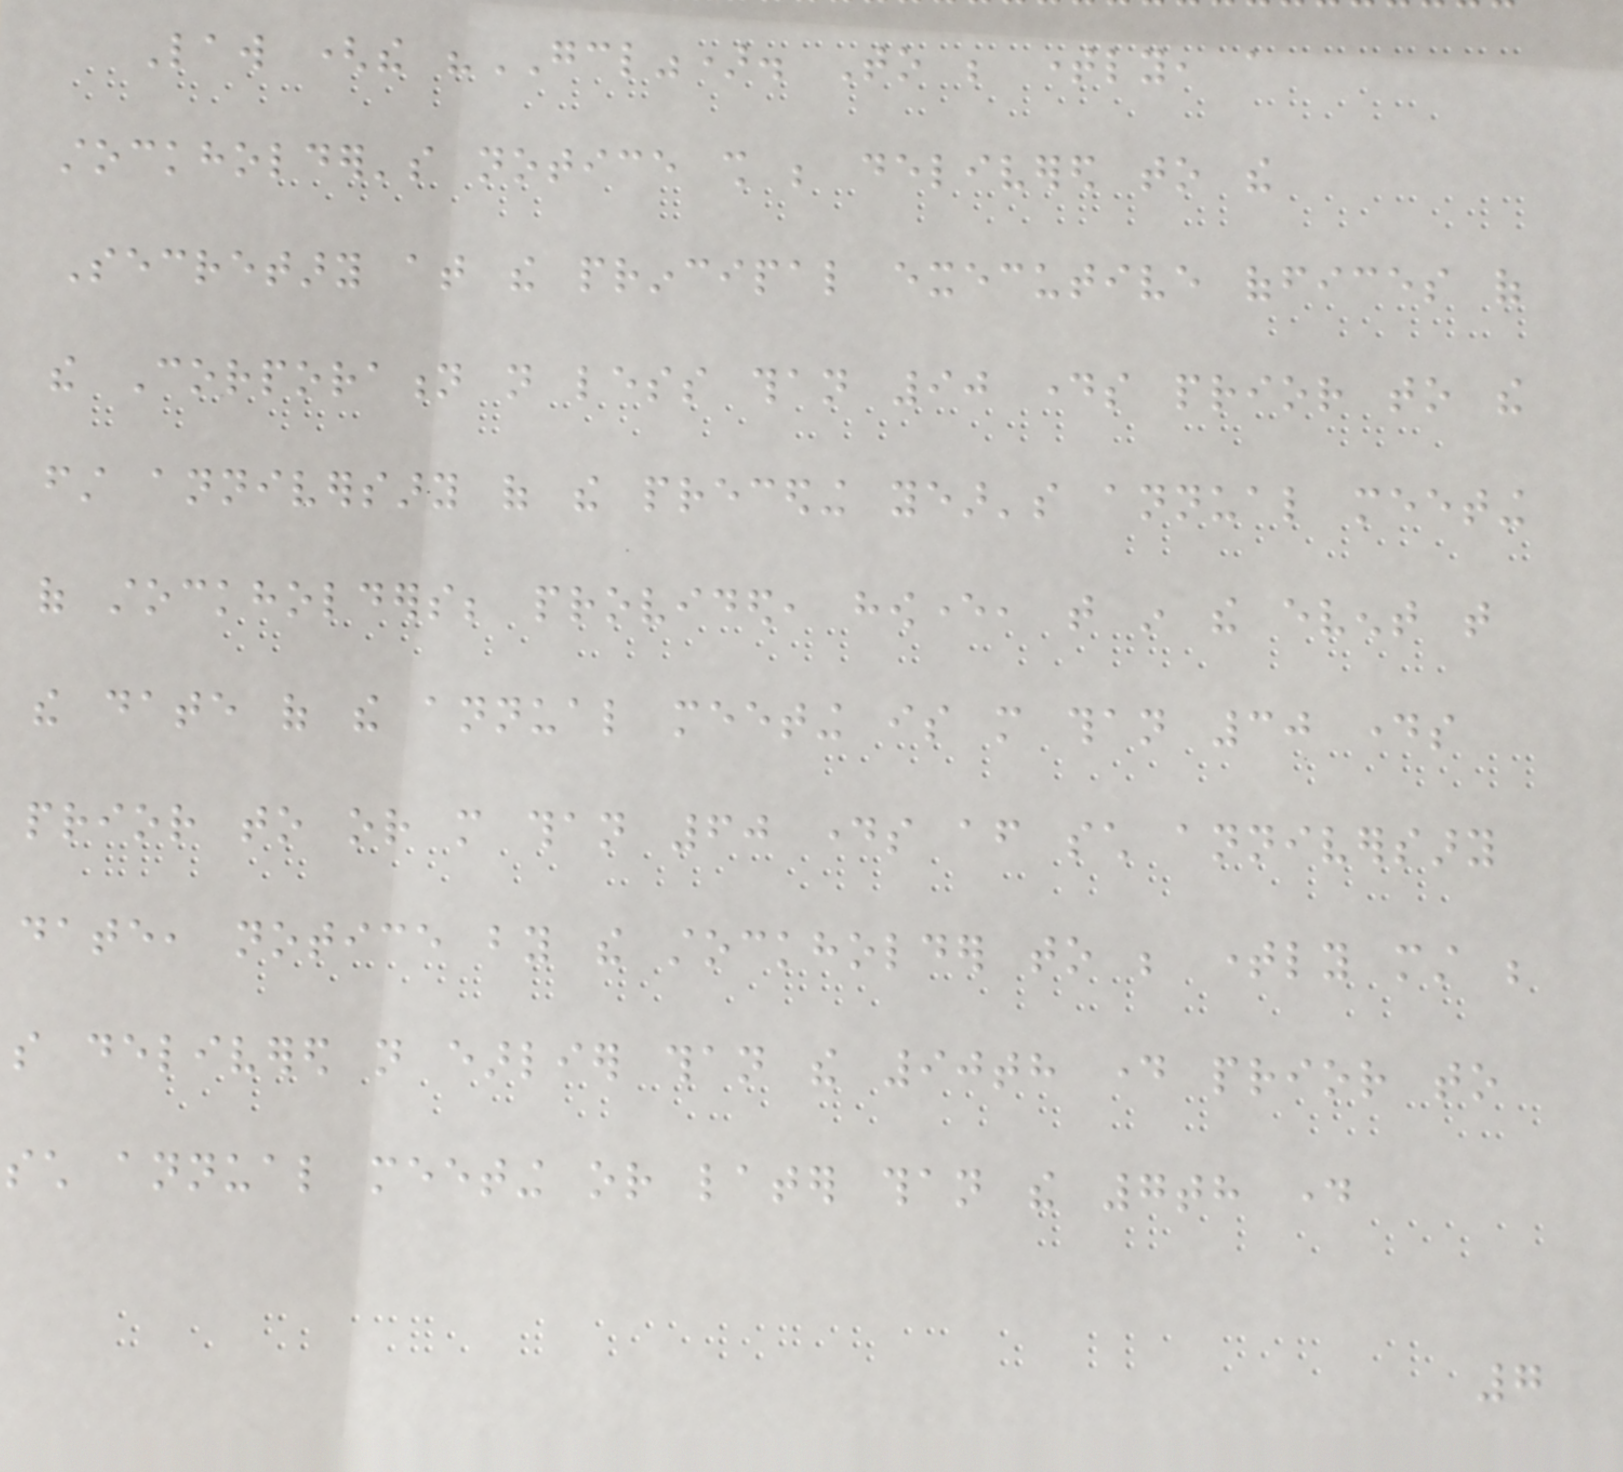Law (the "GCL"). To be timely, a
stockholder's notice shall be delivered to the
Secretary at the principal executive offices of
the Corporation not less than 90 days prior to the
first anniversary of the preceding year's annual meeting
of stockholders; provided, however, that in the event that
the date of the annual meeting is more than 30 days
prior to or more than 60 days after such anniversary
date, notice by the stockholder to be timely must be
so delivered not earlier than the 90th day prior to
such annual meeting or later than the 7th day
7
